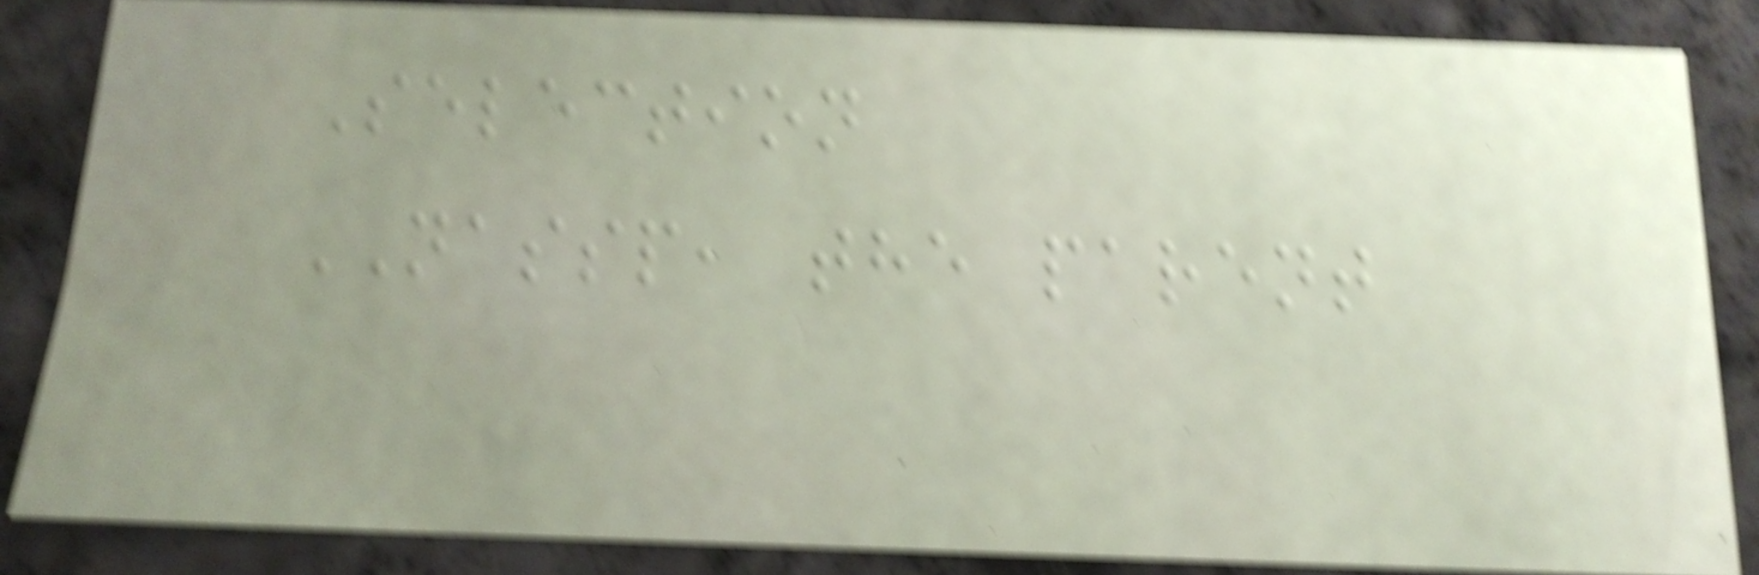Selection
NASSP, the parent
